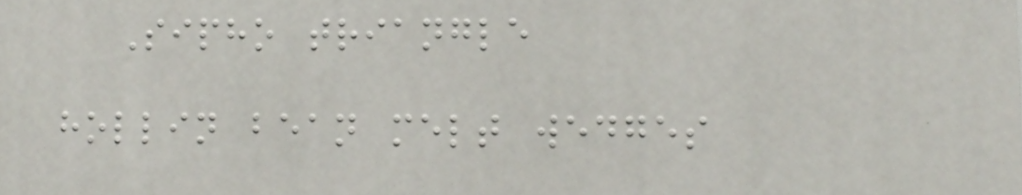Sipho triangle
hollin bean melt wedges
